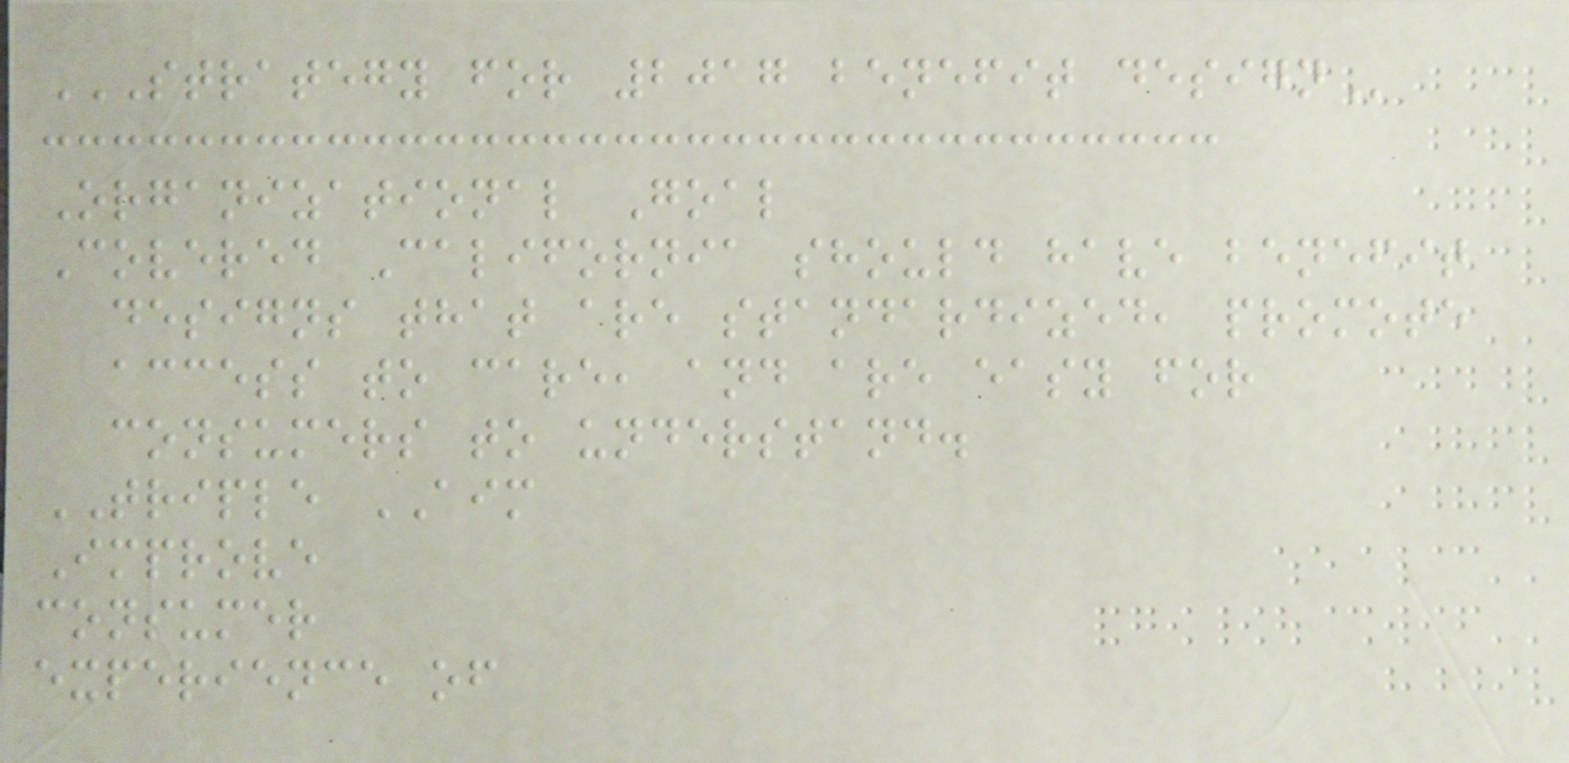STRATEGY FOR 2017 BENEFIT DESIGN
Organizational Goal
Covered California should have benefit
designs that are standardized, promote
access to care, and are easy for
consumers to understand.
TRIPLE AIM
Improve
consumer
experience of
